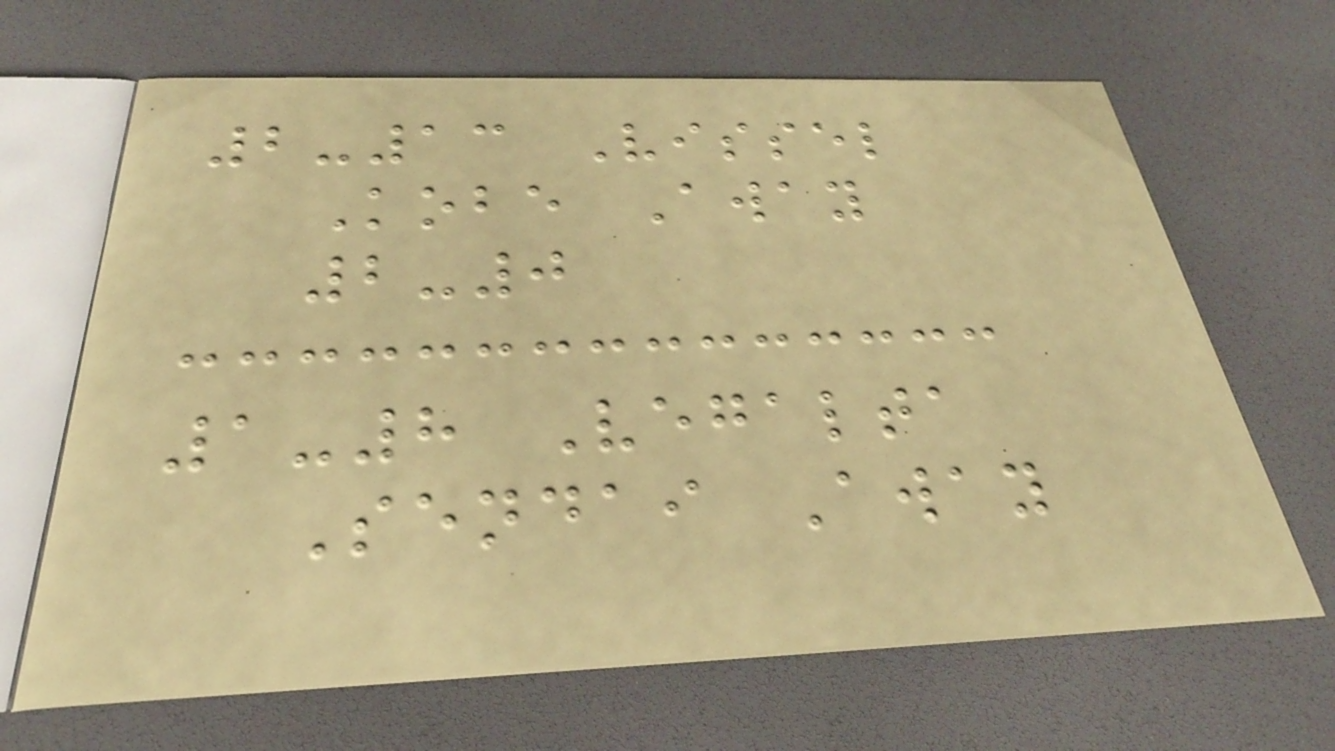2-13 Vissel
Kobe Away
2-0
1-8 Vegalta
Sendai Away
